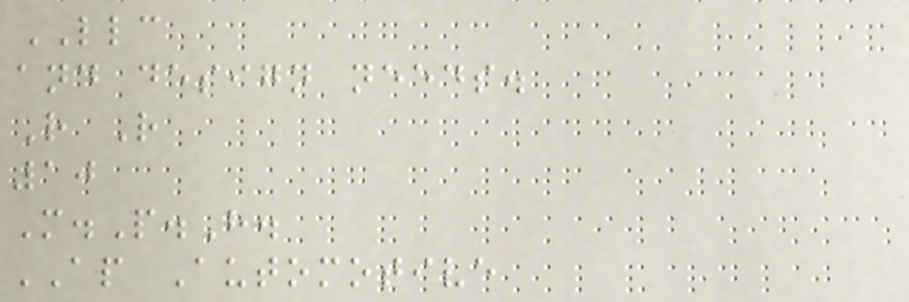LLC
and design needs.
R R
10
M.P.H.
AP Automotive
